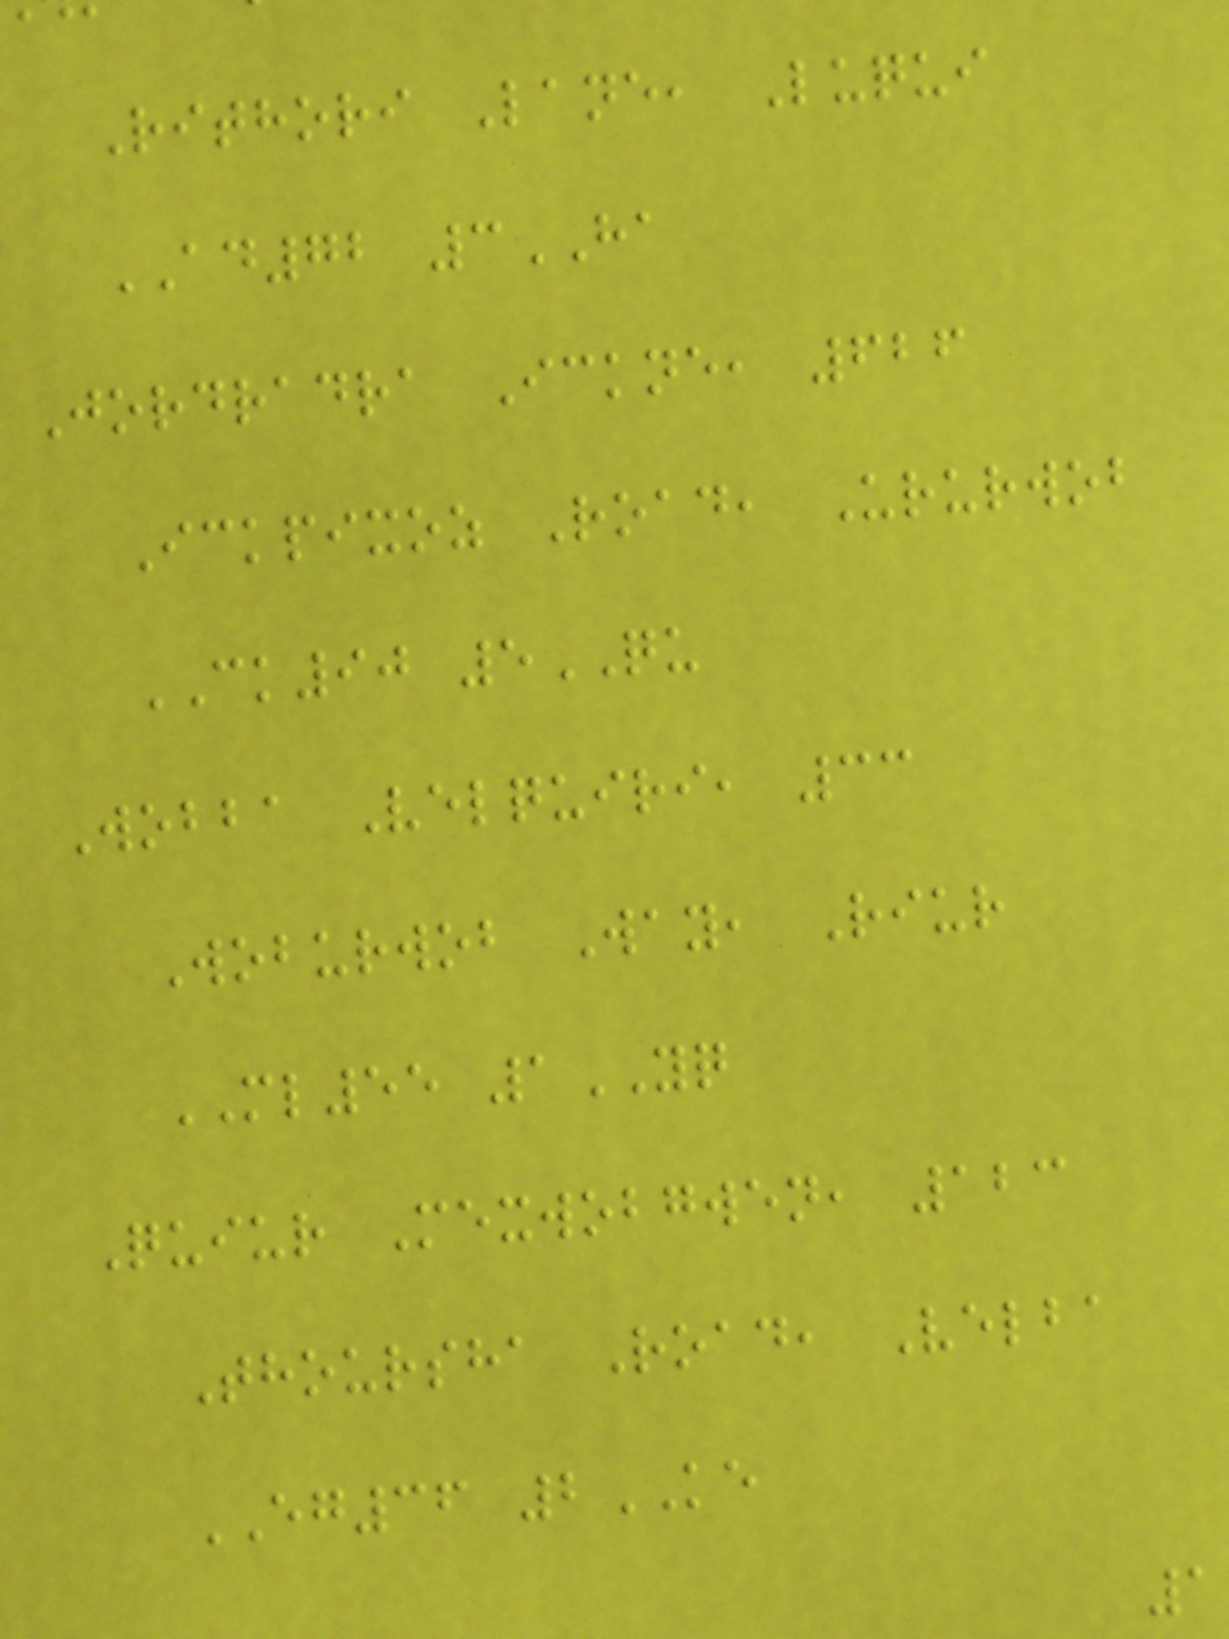Rithori Lane, Luqui
AD72 3HA
Jordradra Ickne, 626
Ickpixoz Road, Ururwob
CK90 5QU
Wobba Velquiri, 33
Woburwob Way, Riur
ML55 1YQ
Quiur Mexwobgwen, 123
Thoursha Road, Velba
EG36 2KE
